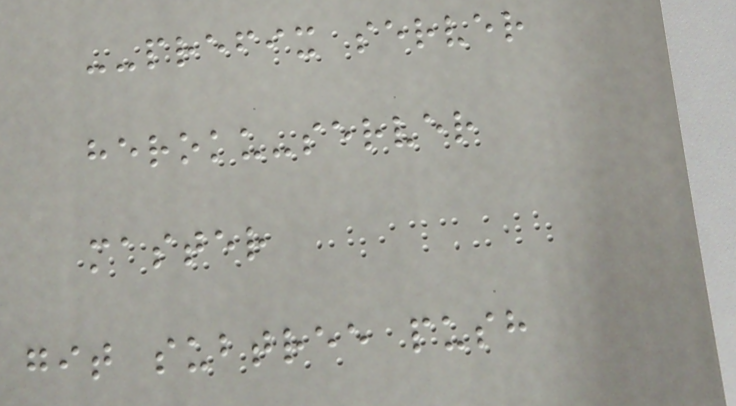--prefix server
heroku-server
master
git subtree push
